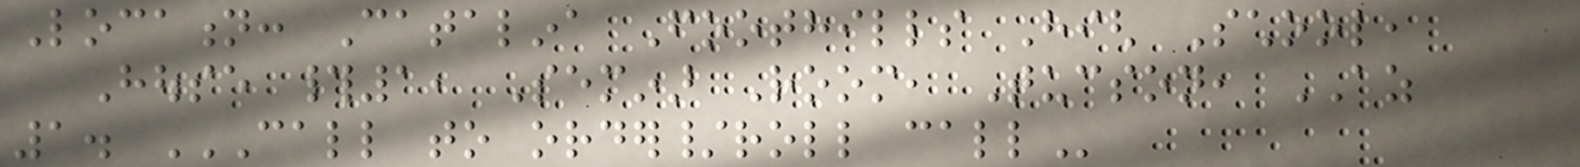Location: Catalina Foothills High School,
House #1, Seminar Room, Tucson, AZ
1. CALL TO ORDER/ROLL CALL
